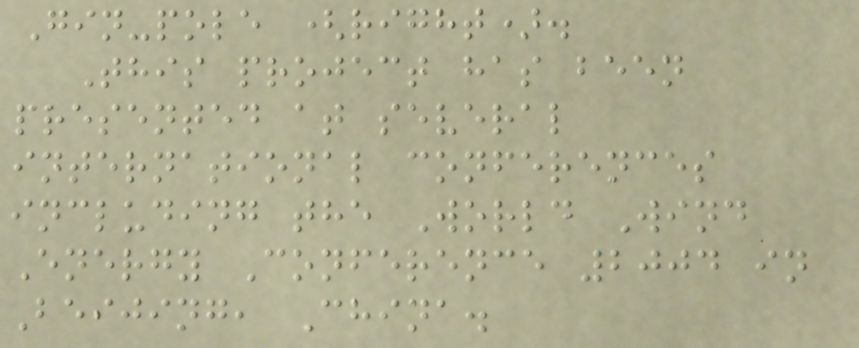Gin-pole (right).
This project has been
presented at several
international conferences
including the World Wind
Energy Conference 2004 in
Beijing, China.
